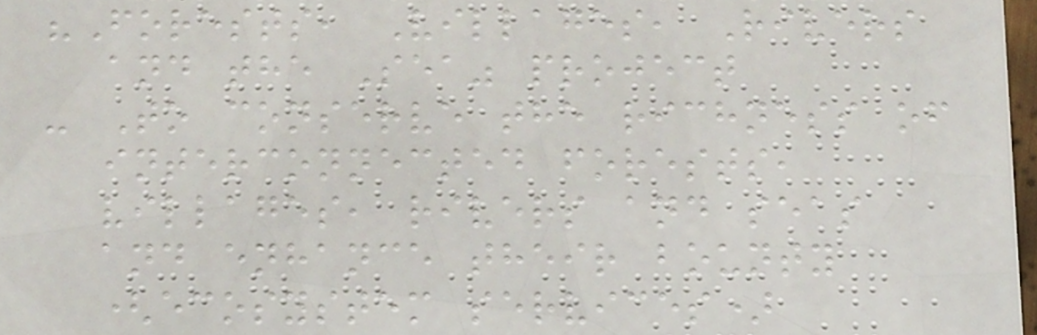"Forests, Villages, Rivers
and the Sea" project
- To conserve the richness of
interconnected forests,
villages, rivers and seas
and enhance their bounty
(ecosystem services)
